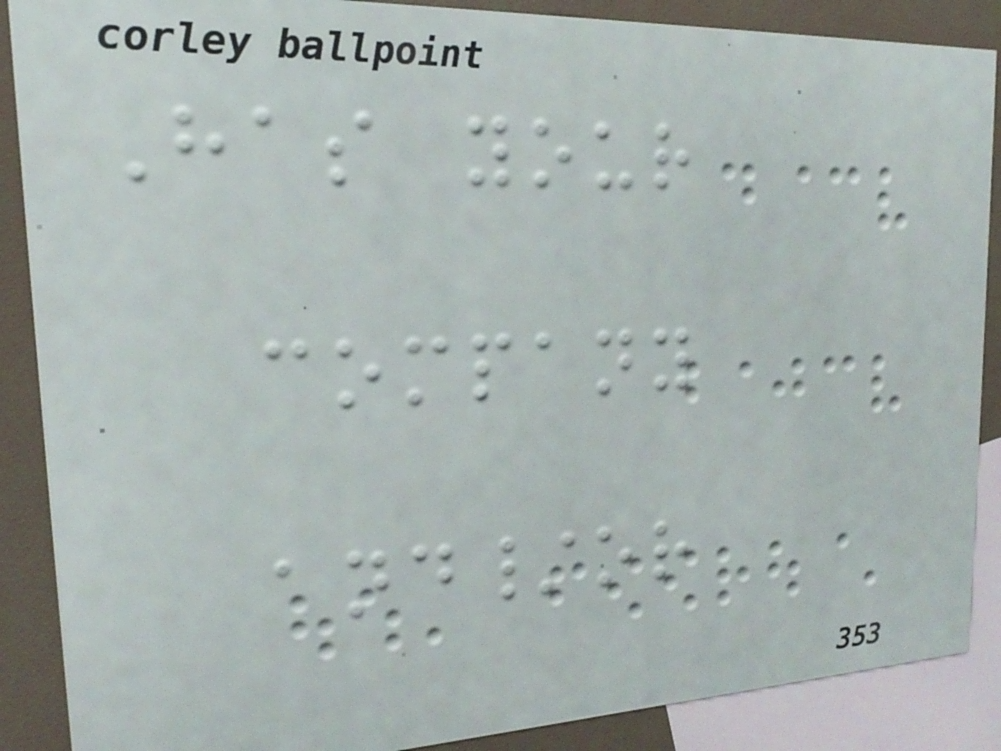Has your
company
and/or
